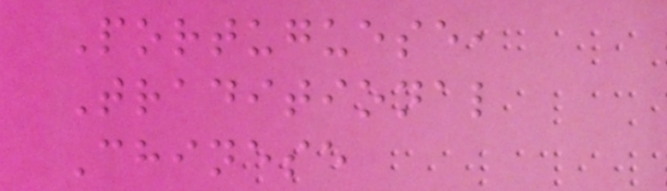Portuguese,
Traditional
Chinese
